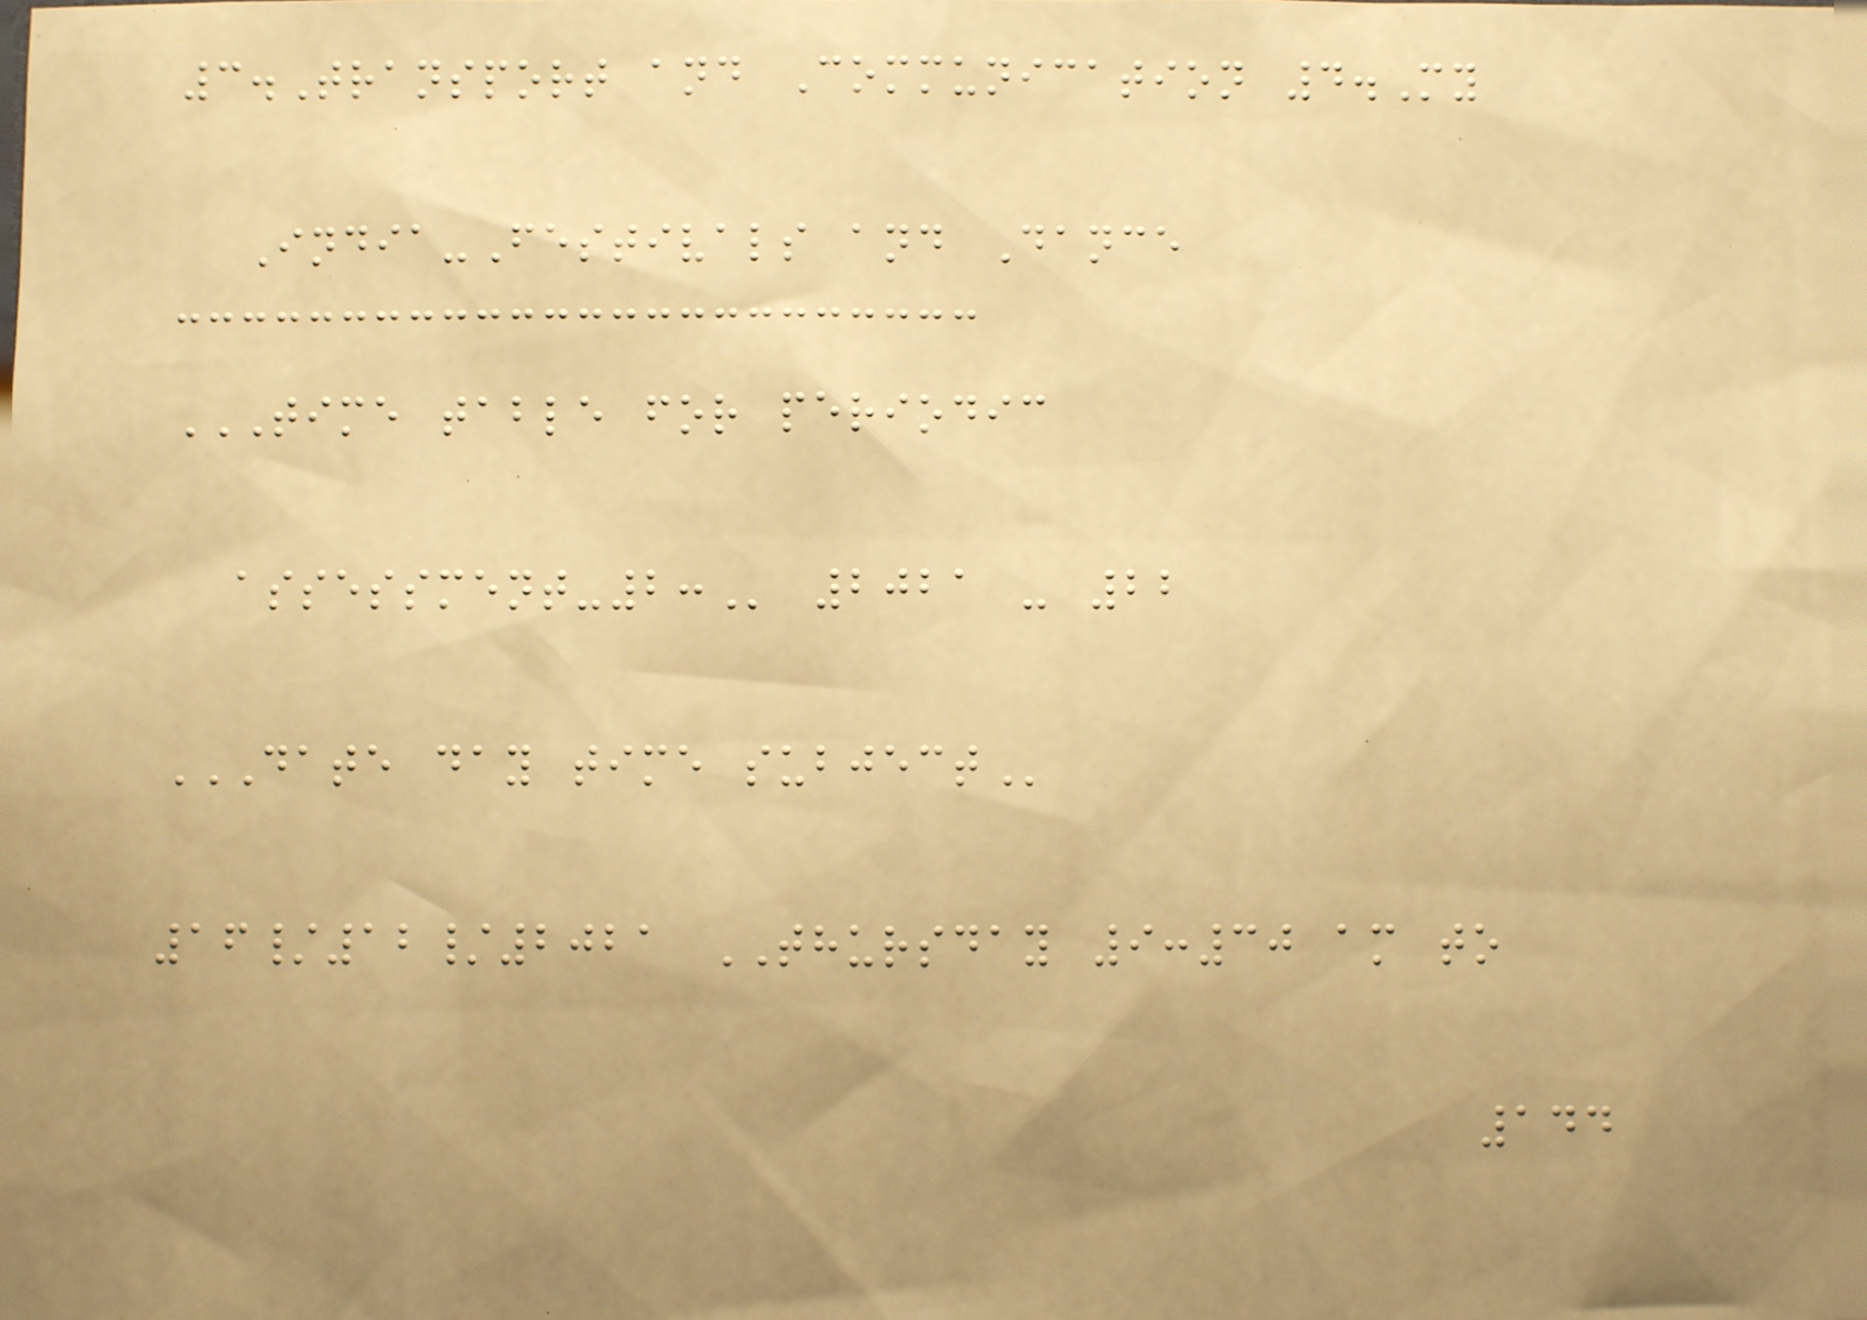3.Transport and Communication 4.My
India-Festivals and Dance
TIME TABLE FOR PERIODIC
ASSESSMENT-2: 2021 - 22
DATE DAY TIME SUBJECT
16/12/2021 THURSDAY 9:30 am to
144
